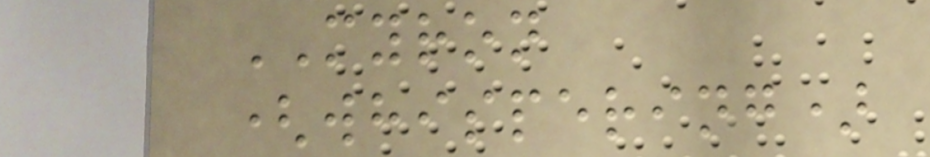MYRON
(whispering)
